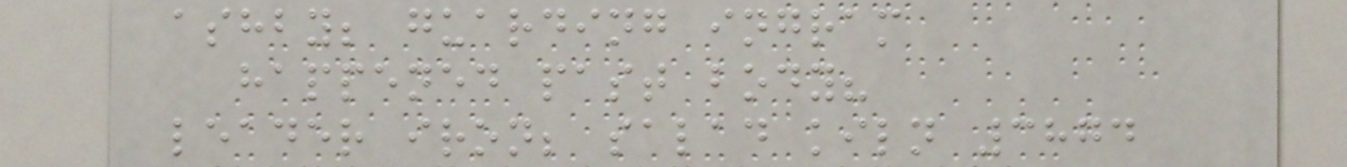ashby; guarding ingram
happened past body?
leader iron; salad kiln 3874
